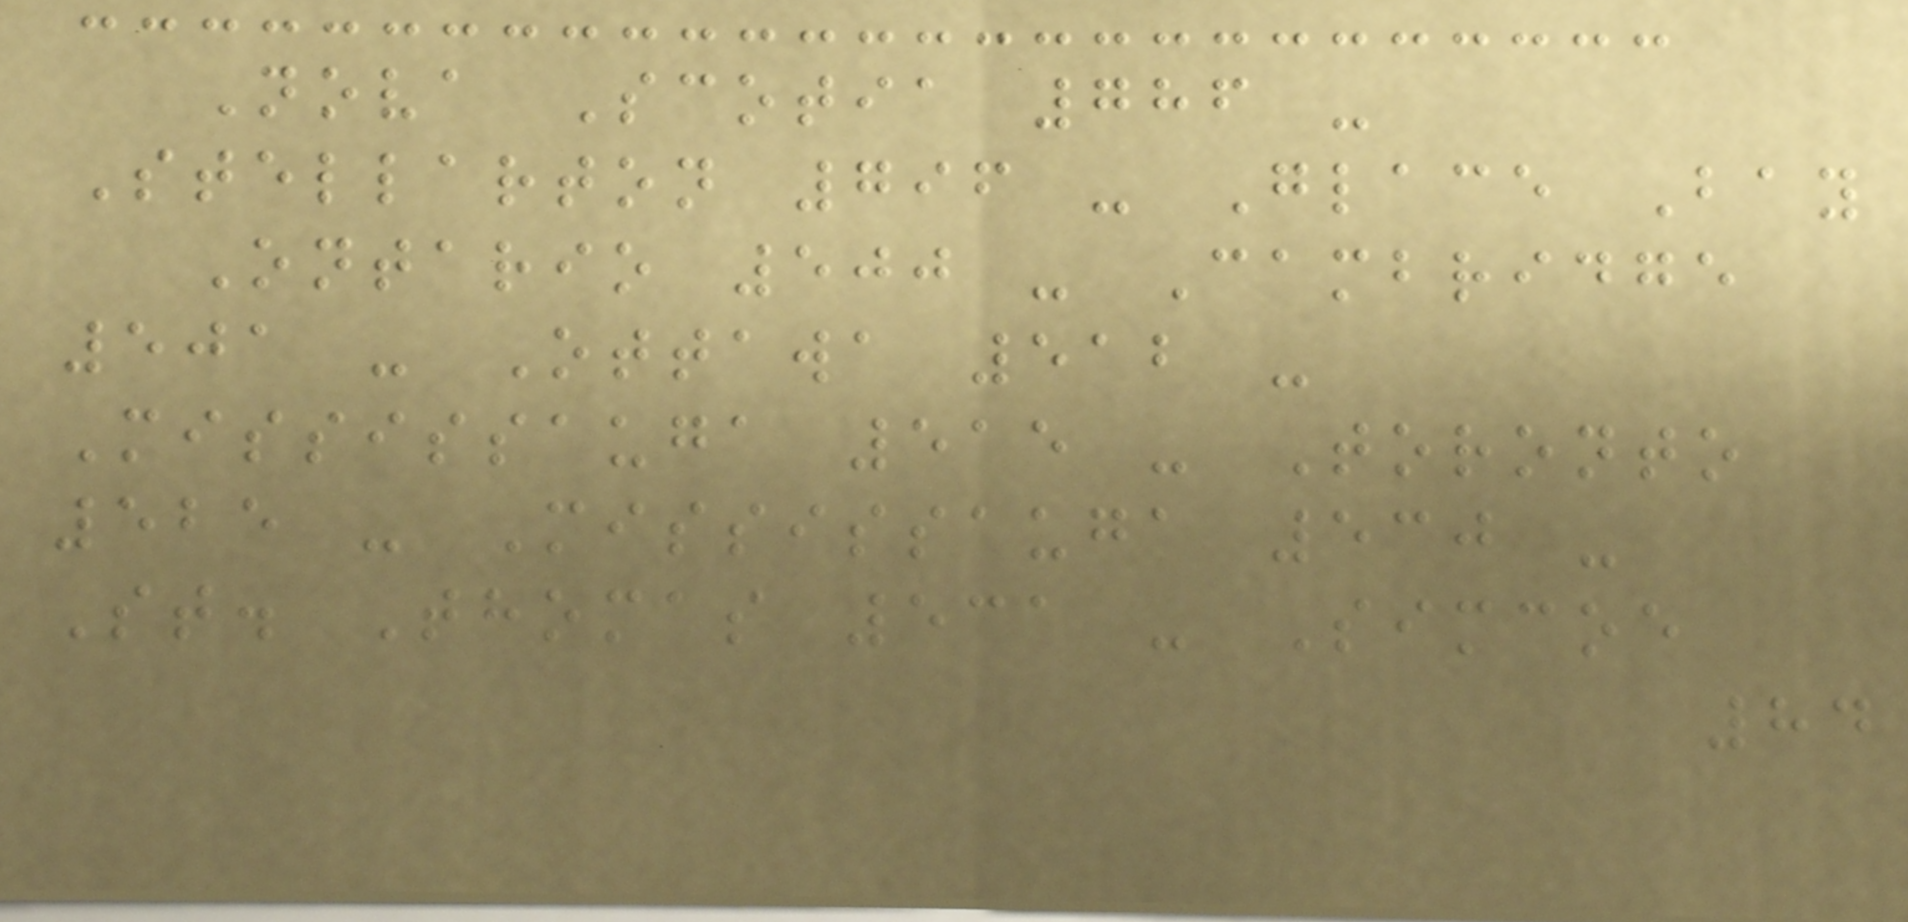Nova Scotia 786 -
Stellarton 796 - Glace Bay
Ontario 500 - Cambridge
501 - Ottawa 512 -
Mississauga 515 - Toronto
525 - Mississauga 530 -
St. Thomas 531 - Simcoe
84
